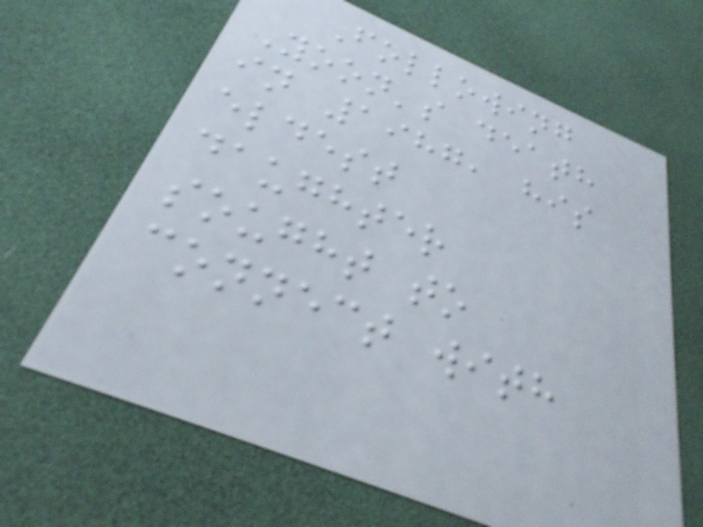Following
Yoon's death
in 1987, his
eldest
daughter
sought to
connect with
